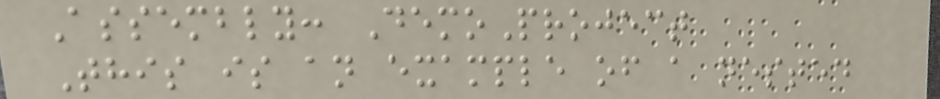Assembly: DemoProject
This is an example of a nested
